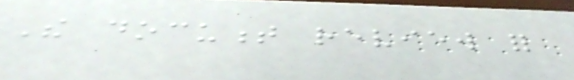The document review for
